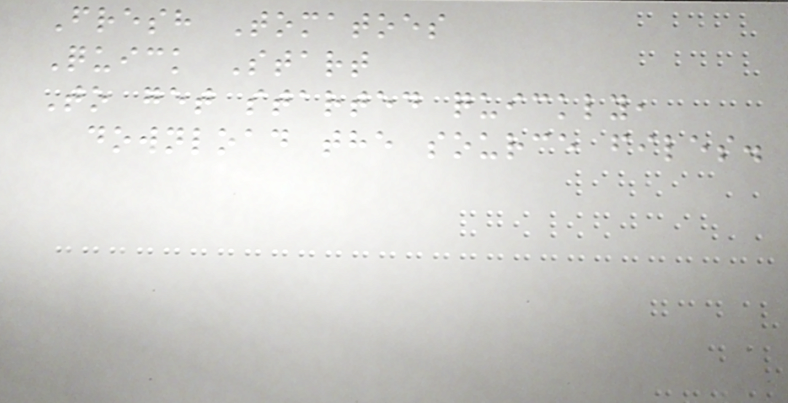Fresh Tomatoes
Quick Start
To get started quickly,
download the source files.
